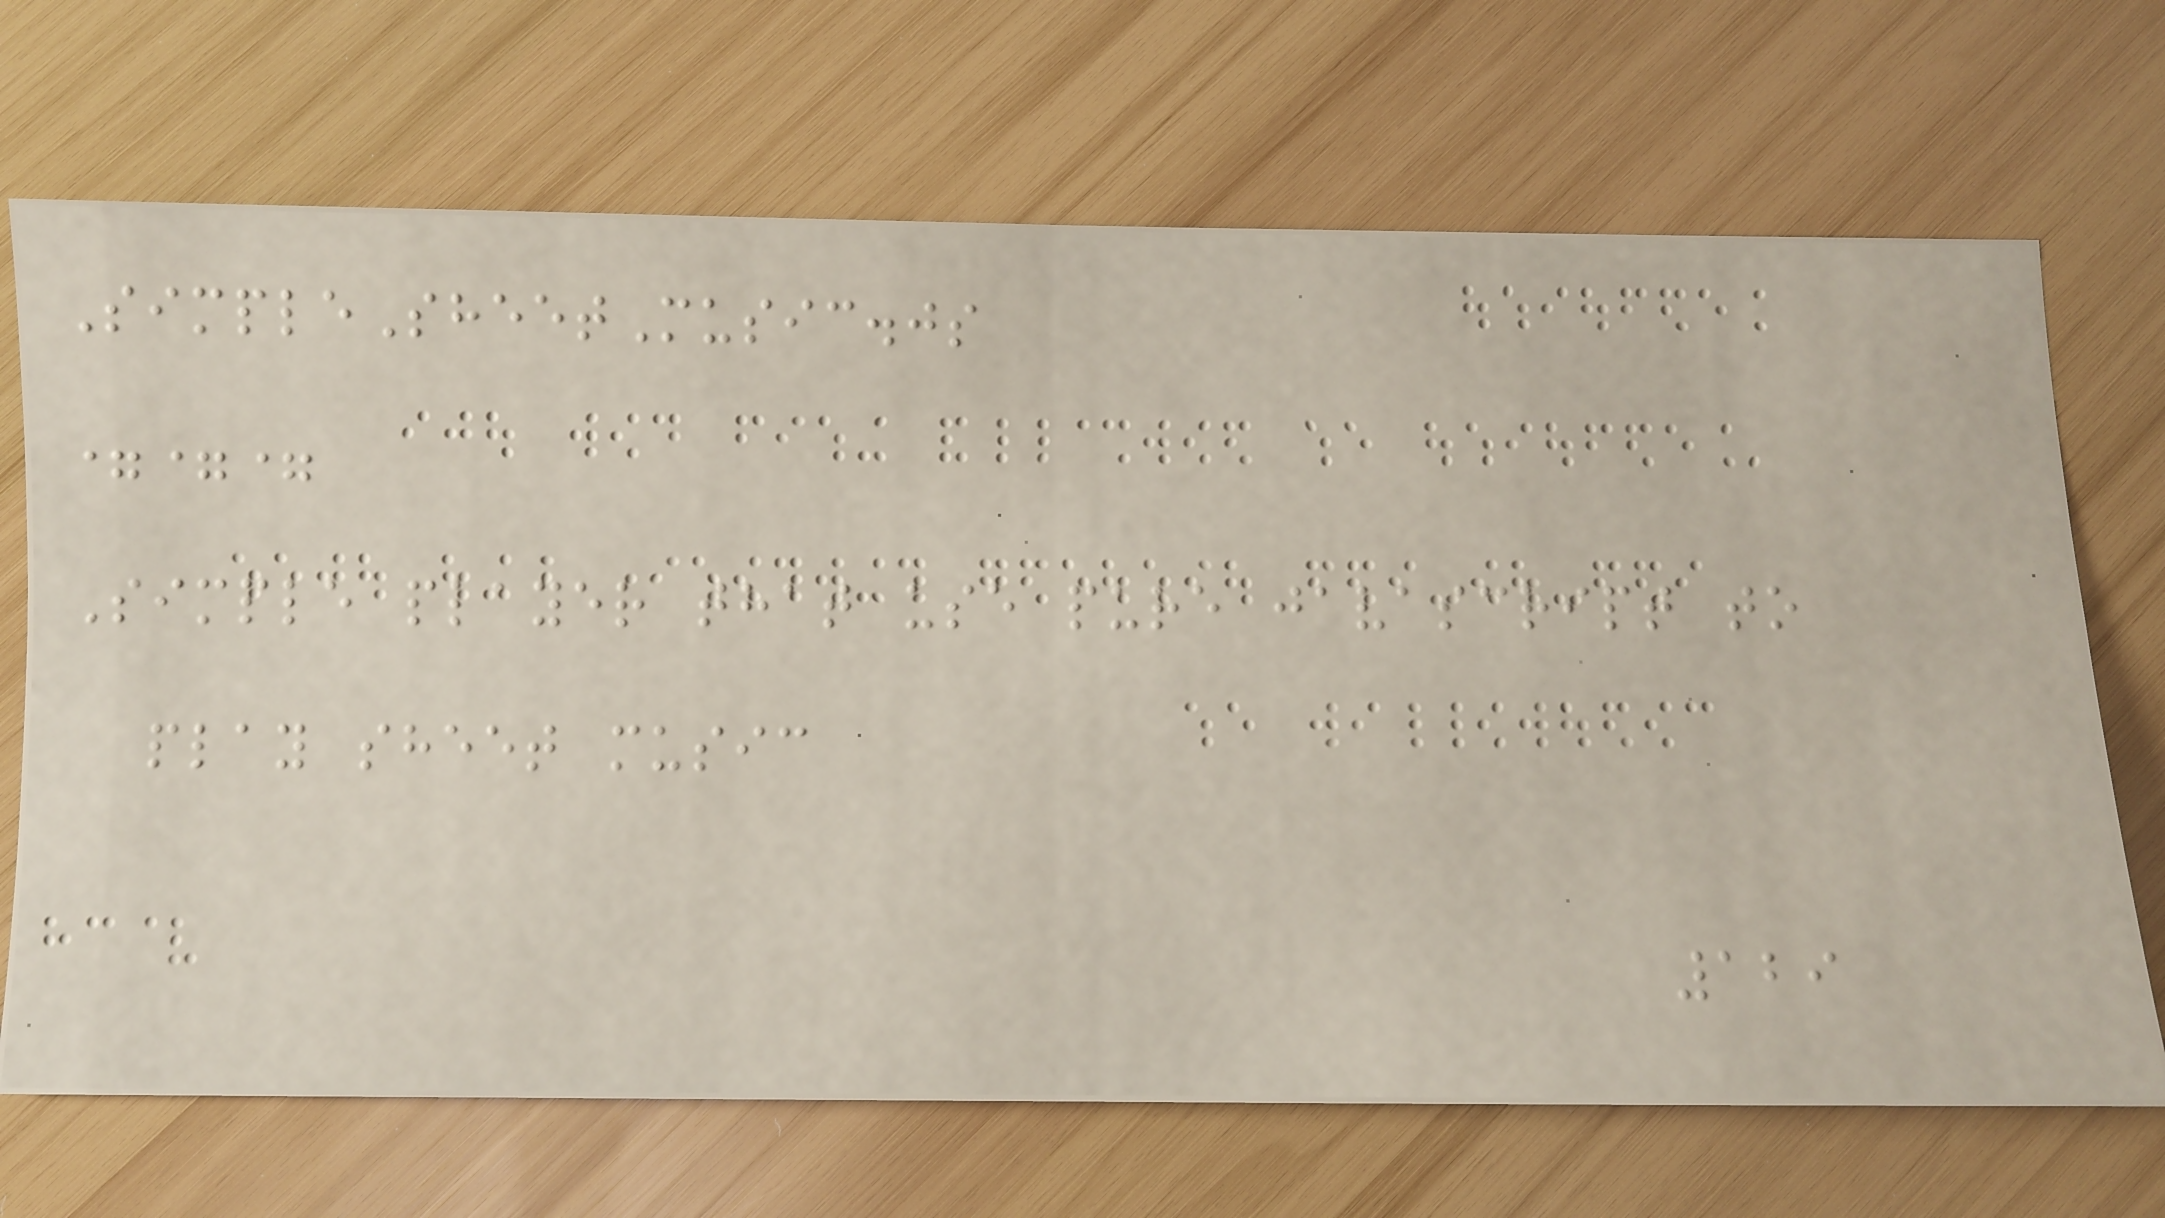SimpleSheetMusic.js
===
Simple player that use pure javascript to
play sheet music
129
